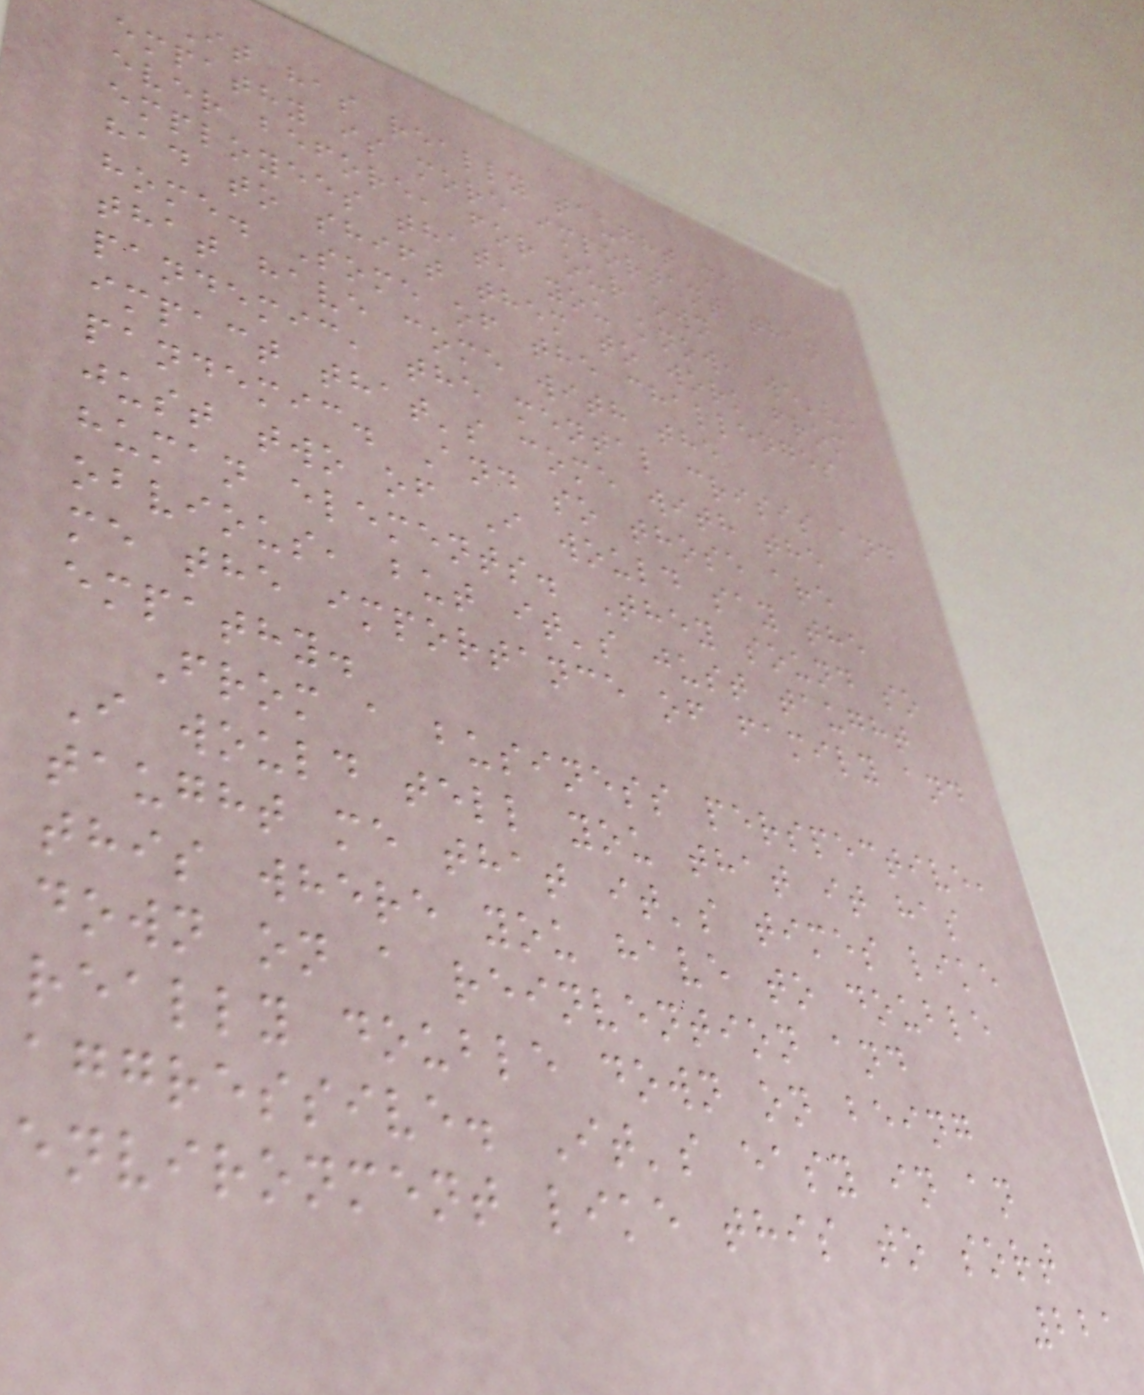It has really taught me
empathy is more important than
ever before, for our own
employees that, you know, we've
had to shift them to work from
home. Some of the challenges
that have come with the
pandemic, the mental crisis and
impact that's come with the
pandemic. And so those are
just two of I would say the
human elements. They sound so
obvious, but it's just taught
me the importance of family and
empathy.
From a business perspective,
I would tell you that it has
taught me that it's times like
this where you have to double
down on a reinvention and
really double down on being
aggressive. It's easy in an
environment like this to sort
221
